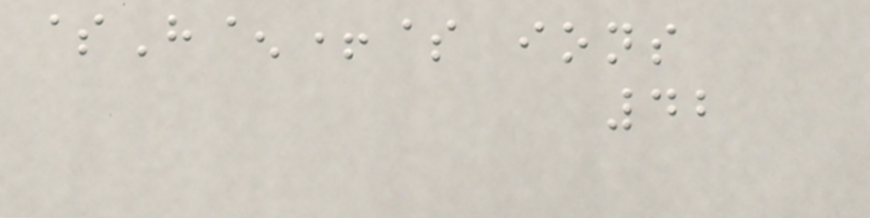$H^+$ ions
42
